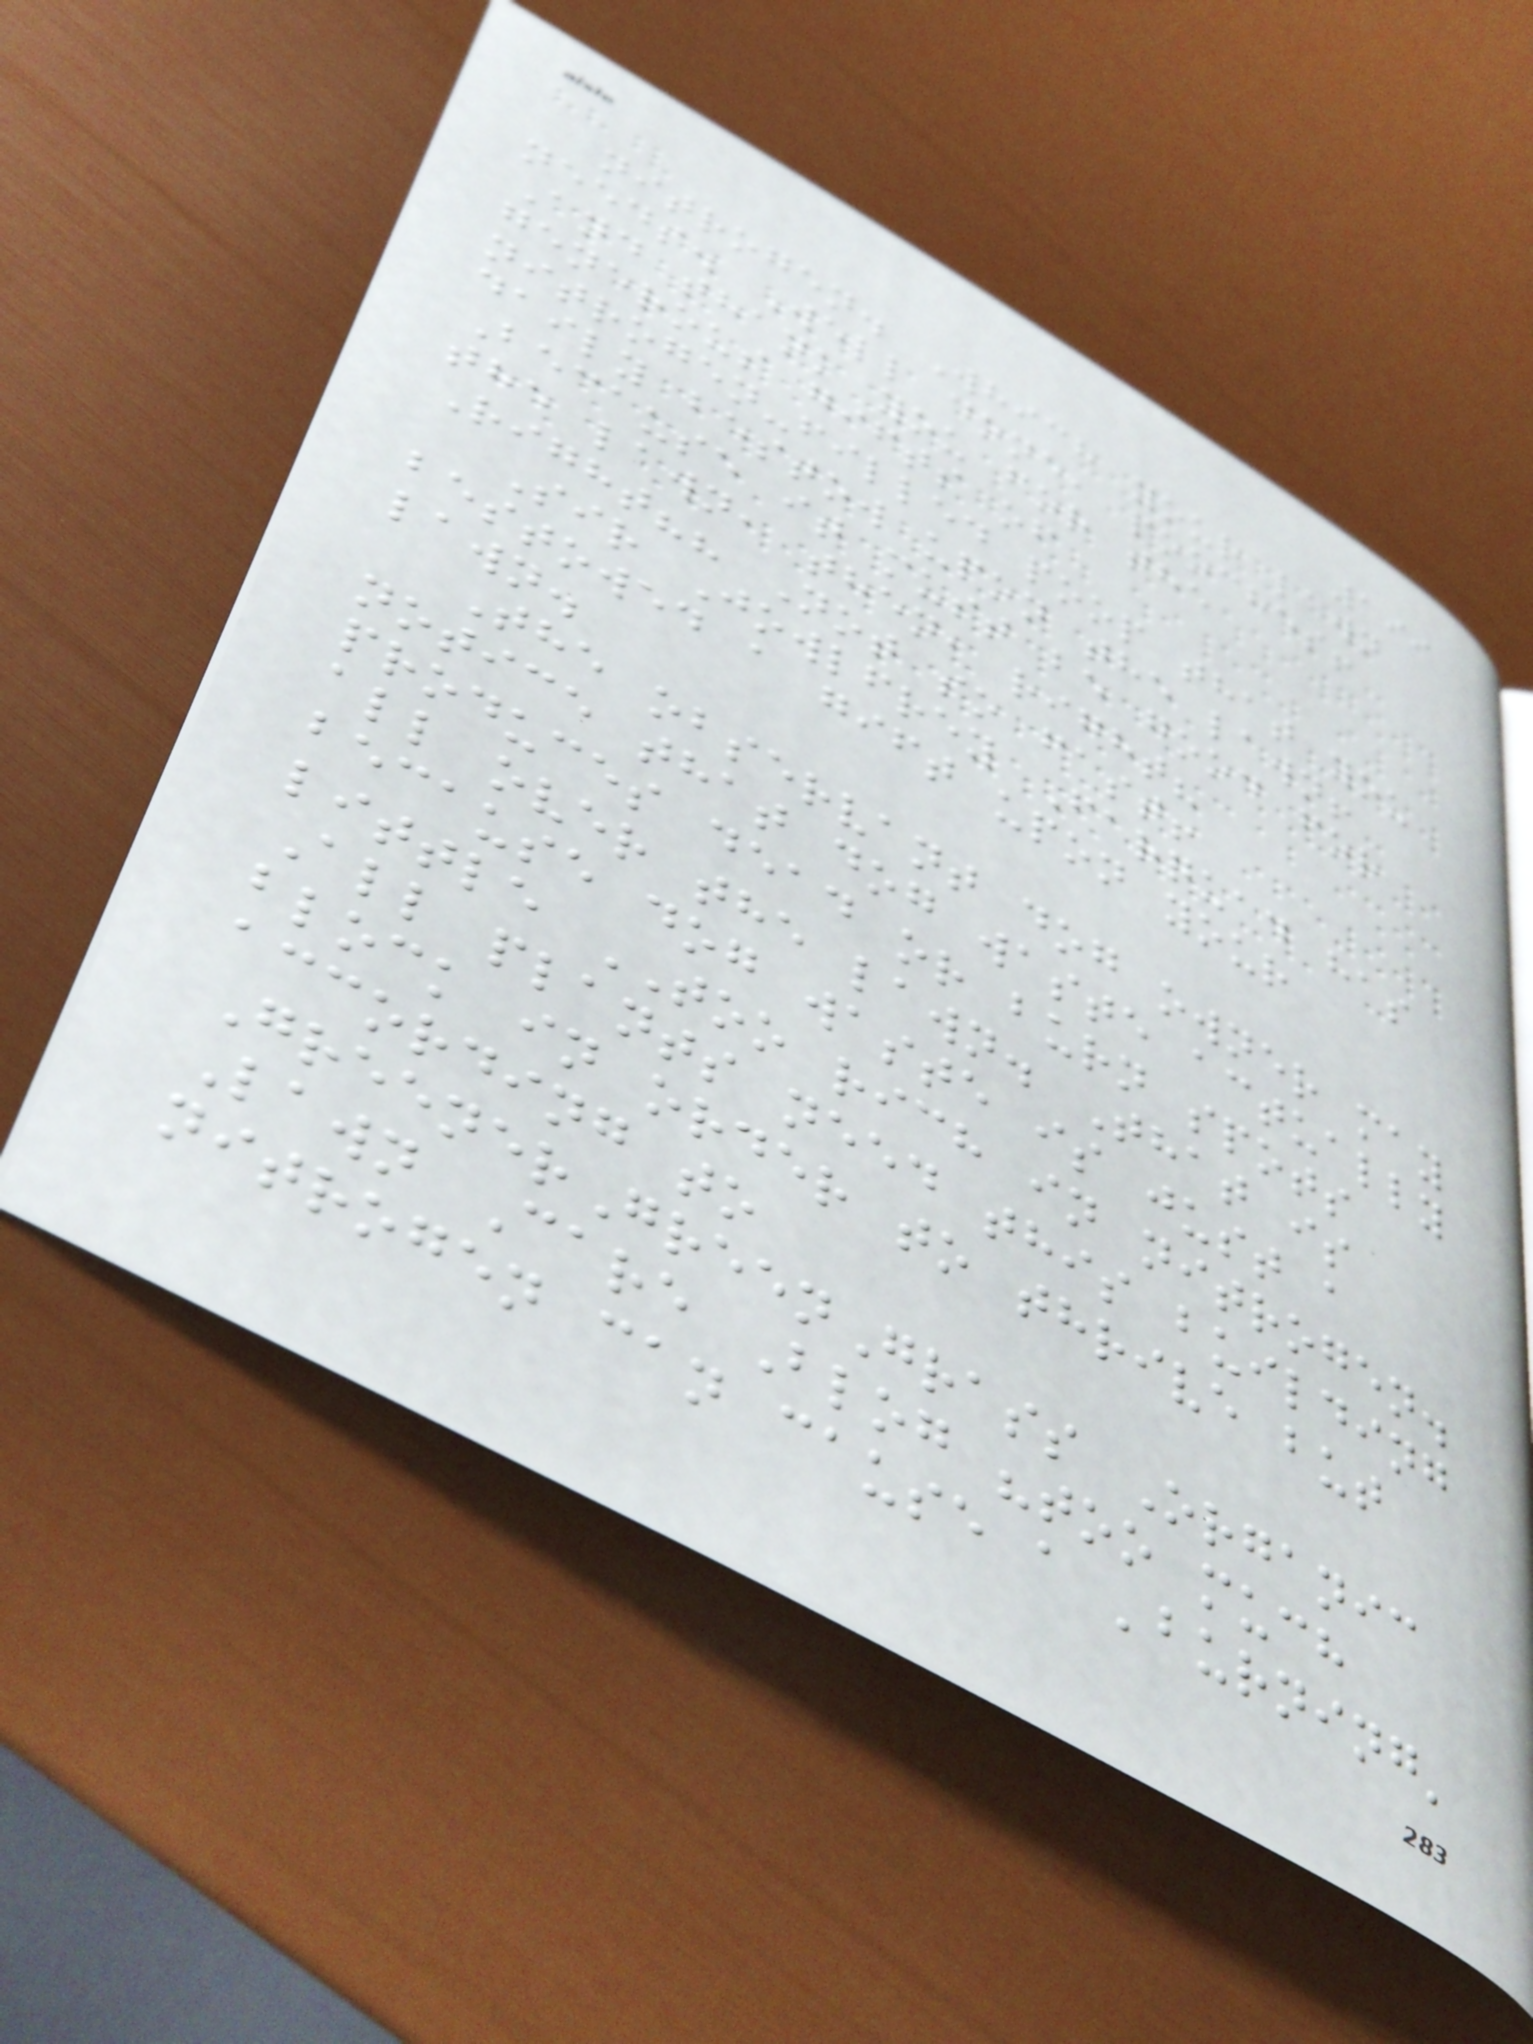199
nitrogen. Which your lawn
needs. Well done, pooches!
And thank you for the
generous gifts of
nitrogen-filled poop that you
daily bestow upon the lawn!
Because it must be good for
the lawn, then, right?
Right?? Not so fast!
Sir Jowlfrey Farquad has
bestowed a gift upon your
lawn.
The observant dog owner may
notice that dog waste actually
produces dead or burn spots
all over the lawn. That is
because dog waste is just a
little TOO rich in nitrogen.
All plants need this building
block in order to thrive but
according to
GreenerGreenGrass Organic
Lawn Care Blog "too much
nitrogen can cause a 'burning'
